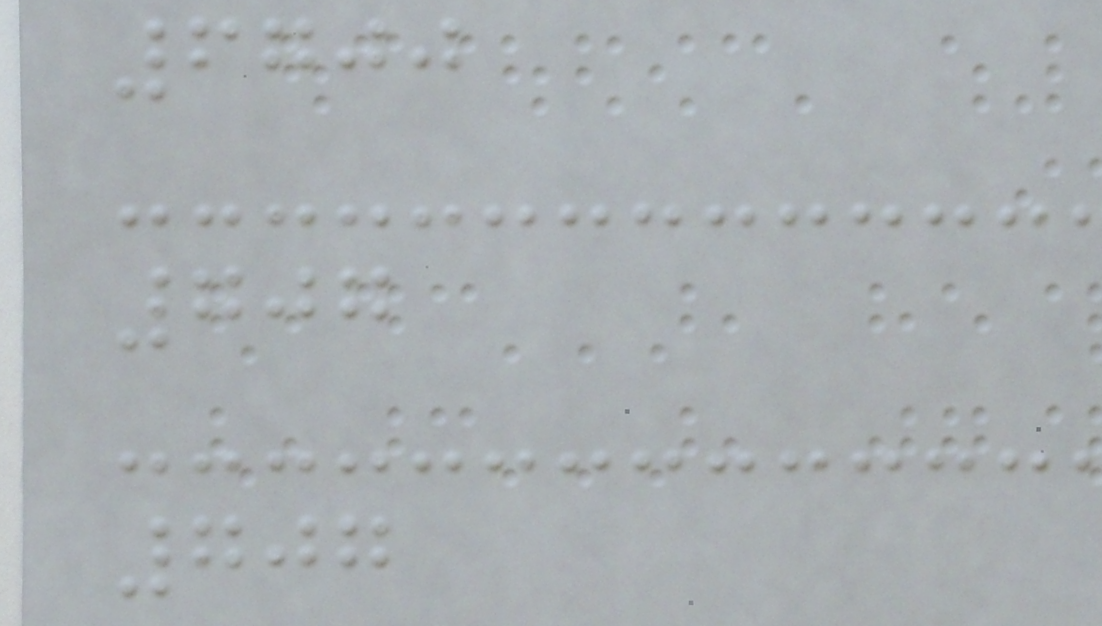6700
707
707
